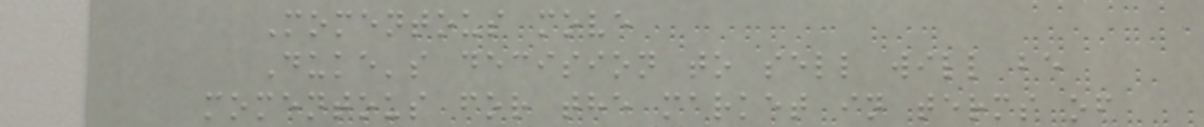Momentous move
Duke's decision to sell will be
momentous for the market in terms of
